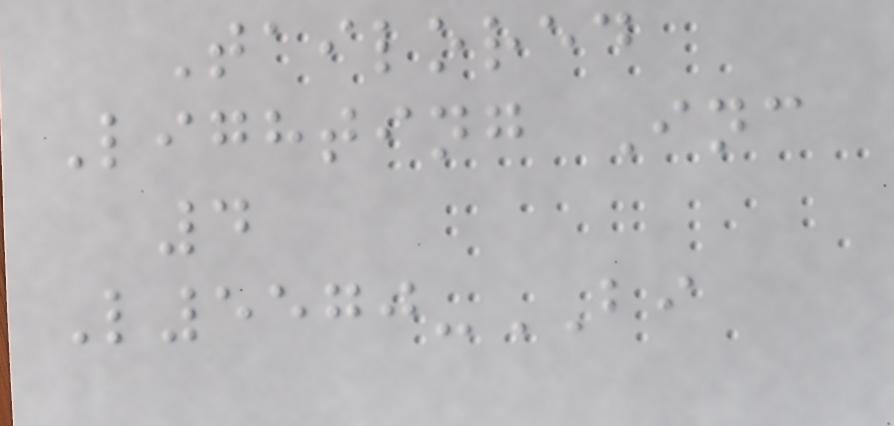Tailored
Lighting Inc
4
L5570-BI
